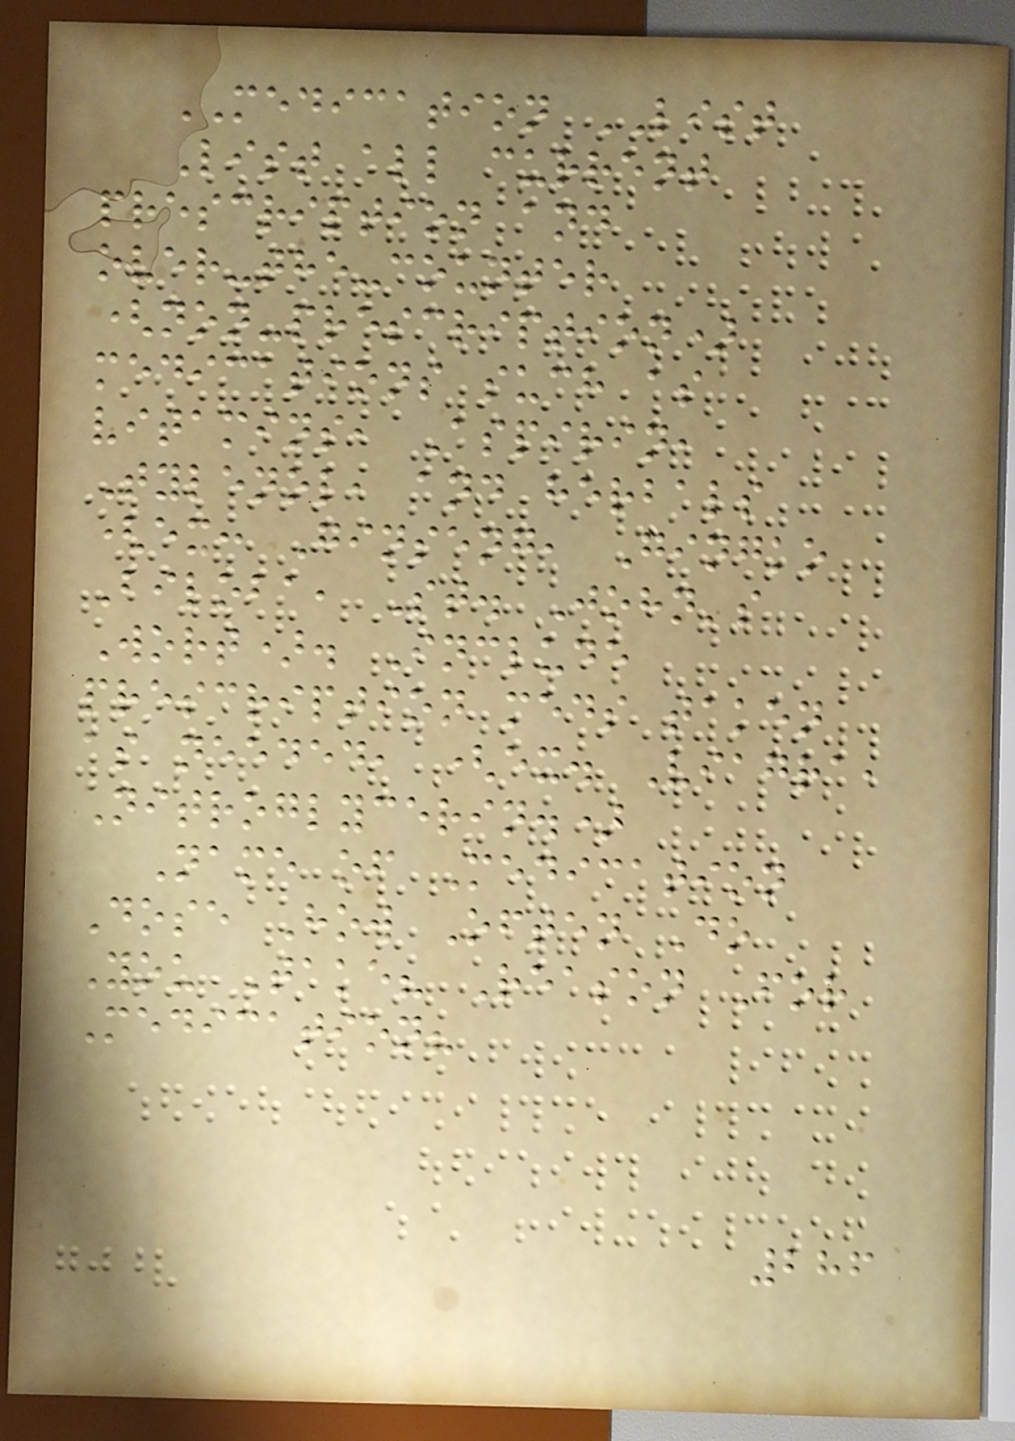MEDICATION LIST
List all current
prescription and
over-the-counter
(non-prescription)
medications such as
vitamins, Aspirin,
Tylenol, and herbals
(ex: Ginseng, Gingko
Biloba, St. John's
Wort). Include
prescription meds taken
as needed, (ex. Viagra,
Nitroglycerin.)
Name of Medication
Dose How Often Do
You Take? Reason For
Medication?
286
